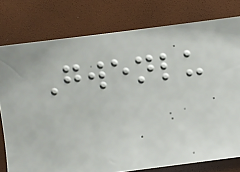Gwenlu
